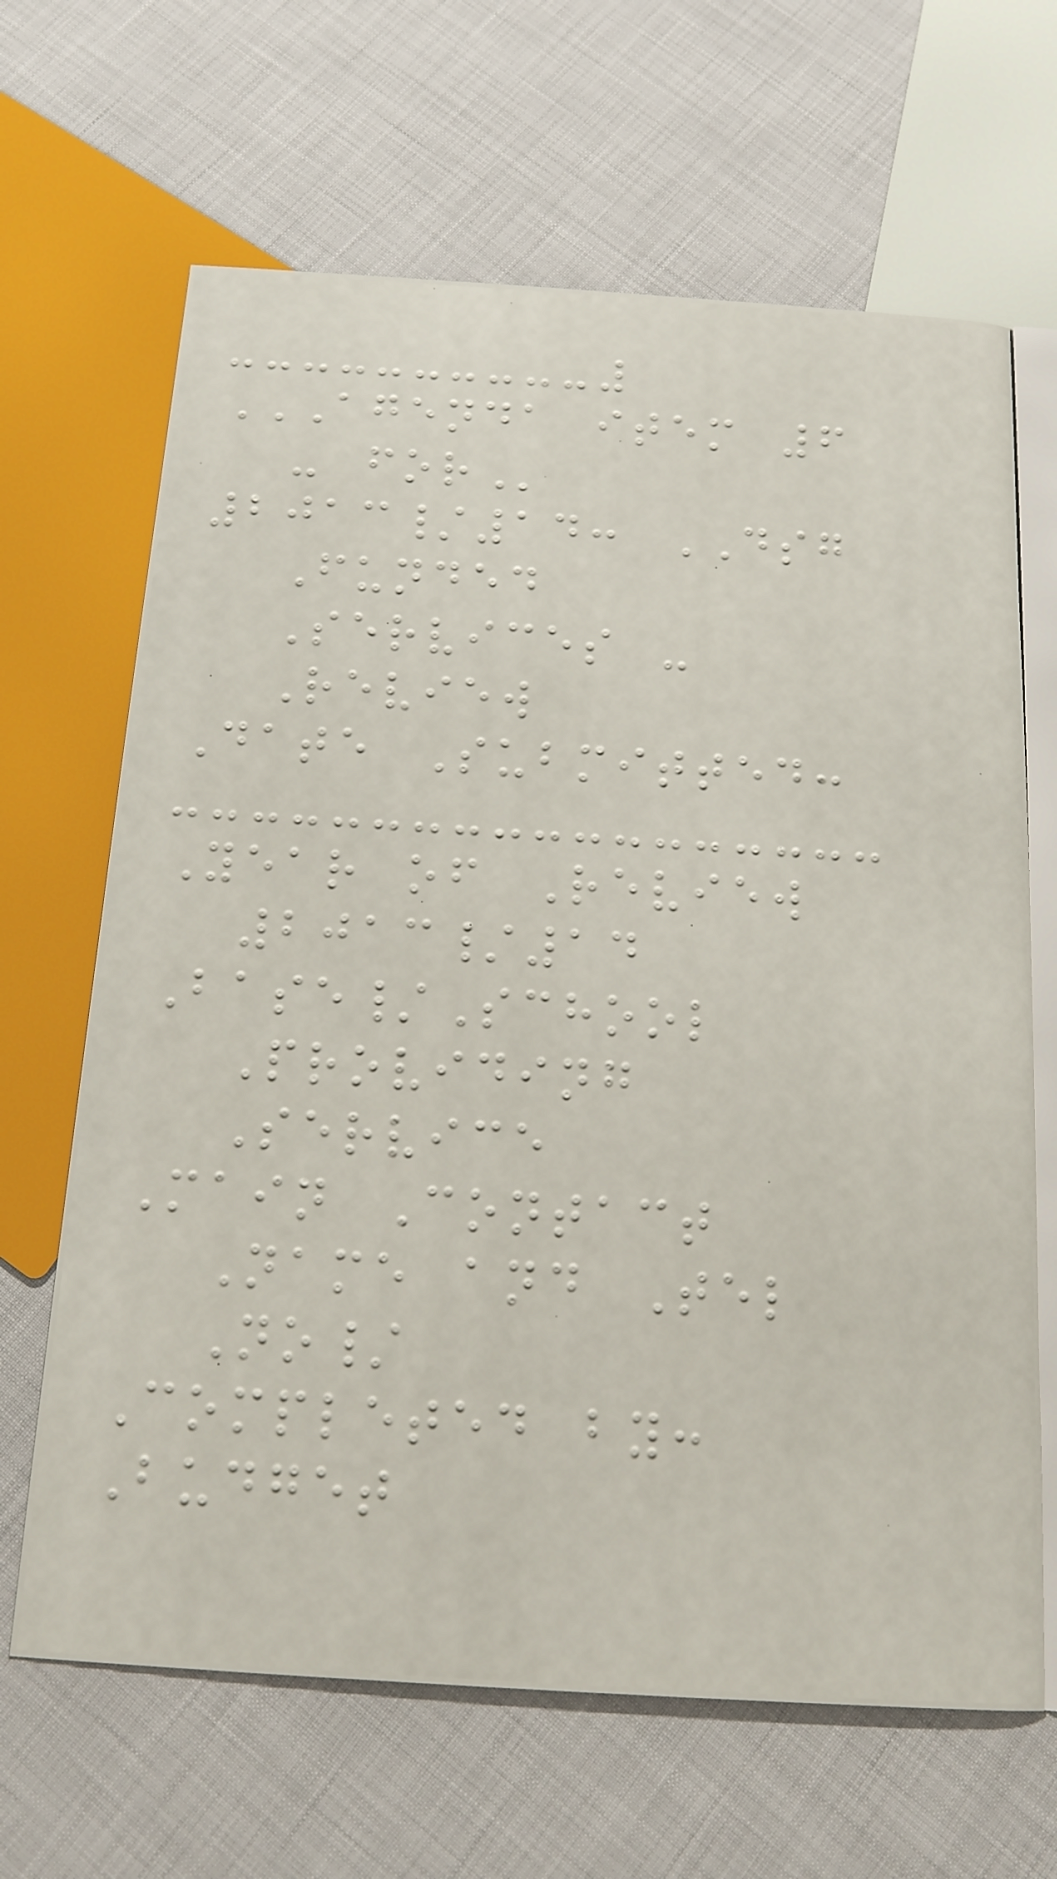AGENDA ITEM 6
- FOR
2013/14: DSG
Funded
Services -
Review
Date Submitted:
Year of Review
2013/14
Base/School
Providing
Service
Main Contact
Name and Tel
No/
Completed by:
Budget
